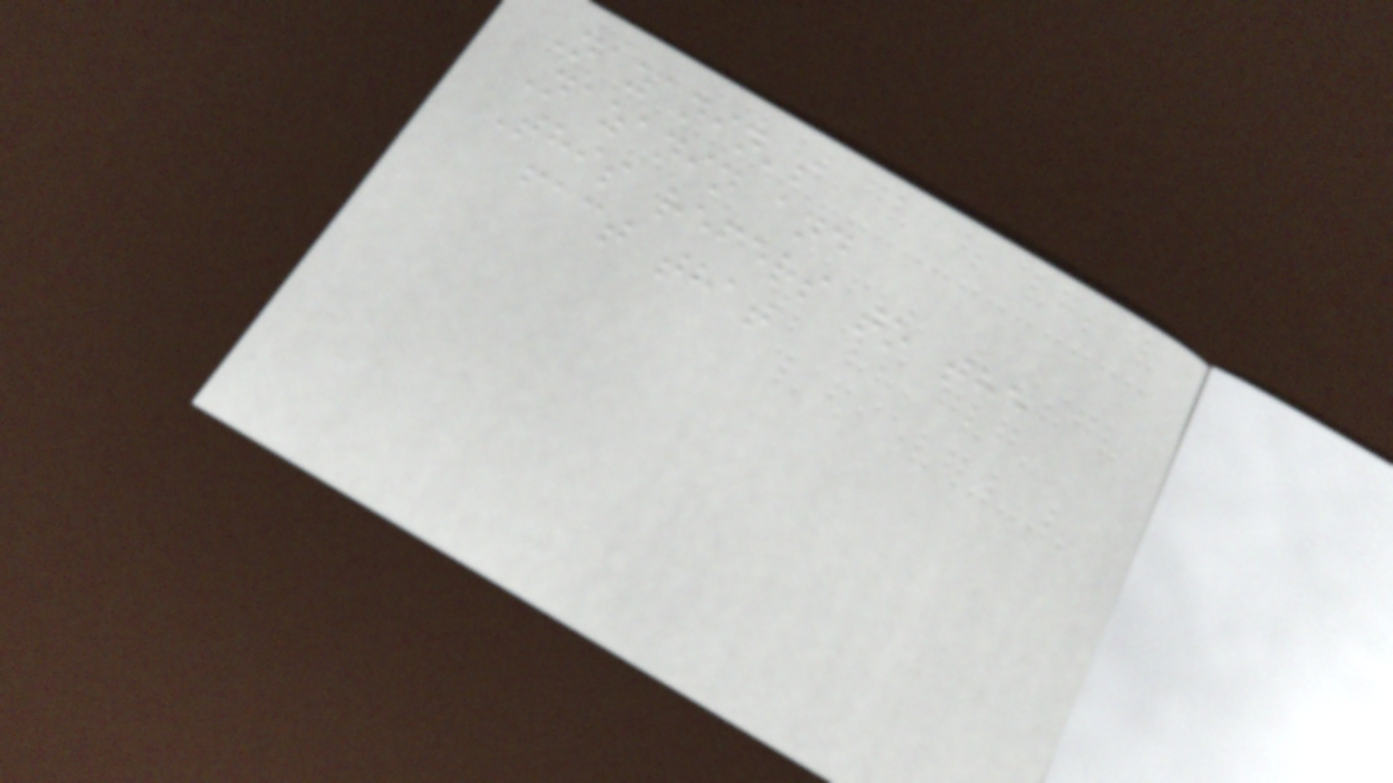Nazanin's
Nazanin and
This refers to the
fact that
